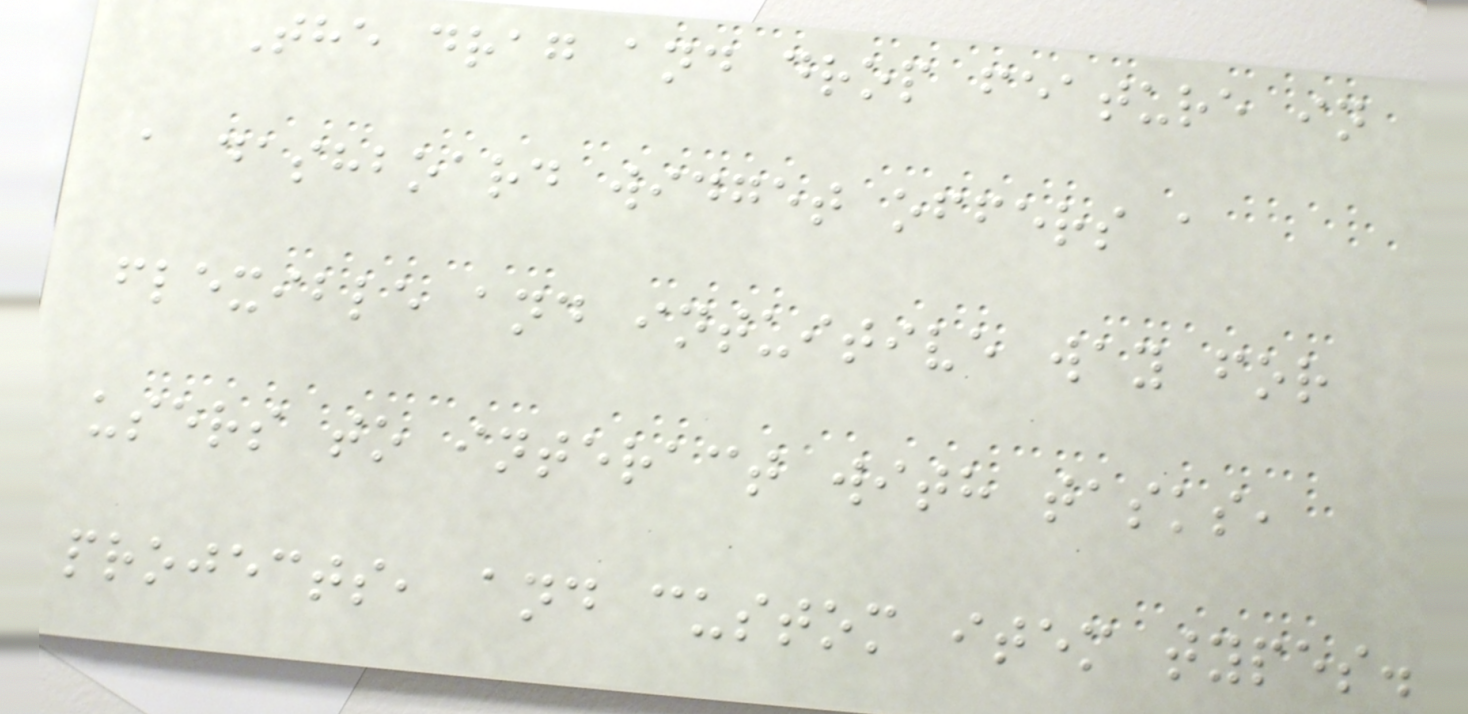The drag and drop feature in
a dashboard widget offers a
flexible and intuitive way for
users to interact with tasks,
projects, and custom item types.
